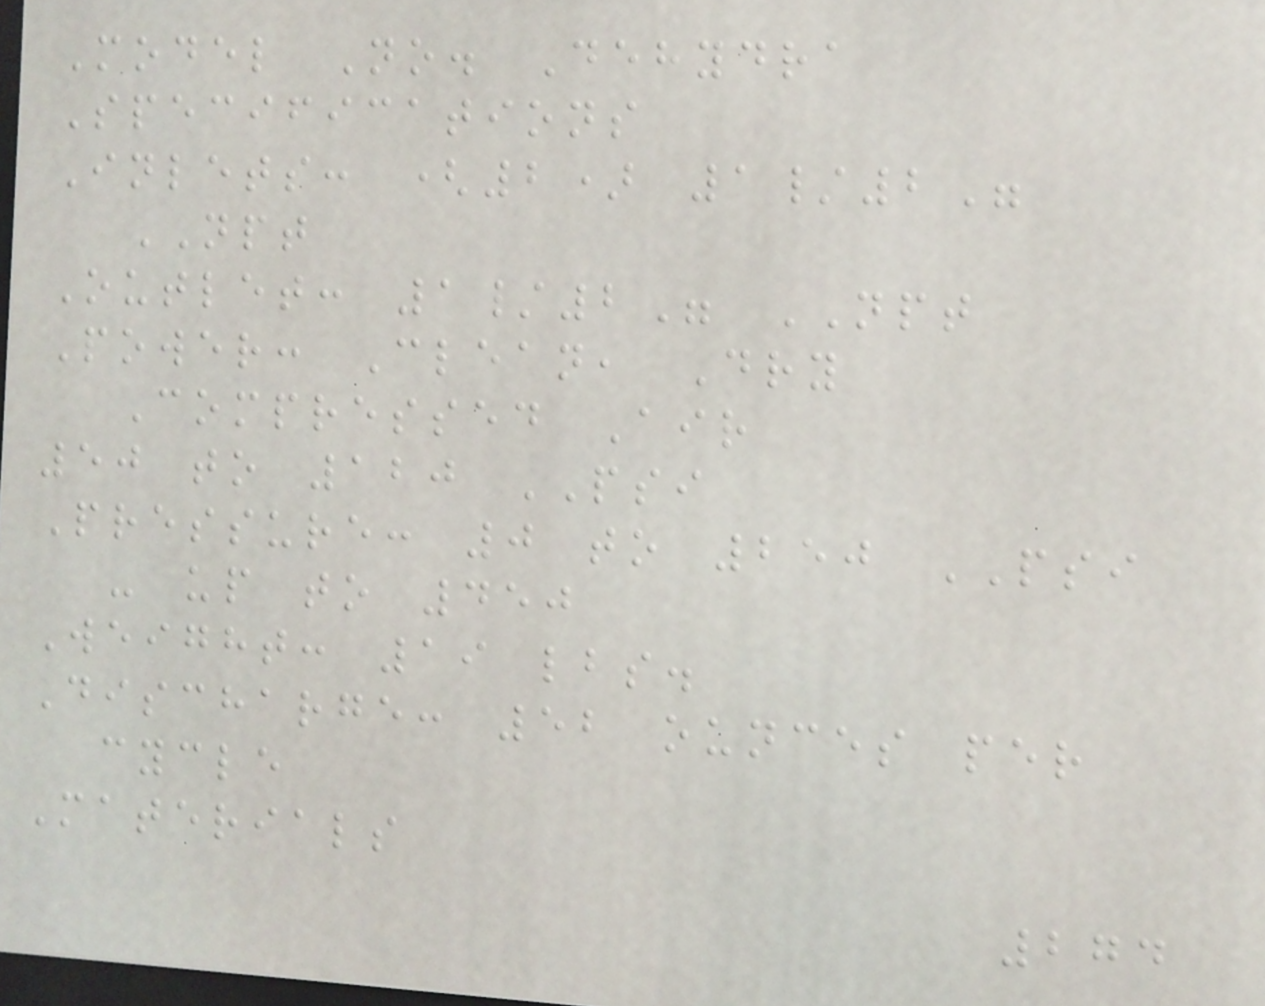Model No. Dehydra
Specifications
Inlets: (2) 1/2"
NPT
Outlet: 1/2" NPT
Power: Clean, Dry
Compressed Air
50 to 120 PSI
Pressure: 0 to 250 PSI
- up to 450
Weight: 19 lbs.
Discharge: 52 ounces per
cycle
Materials
274
